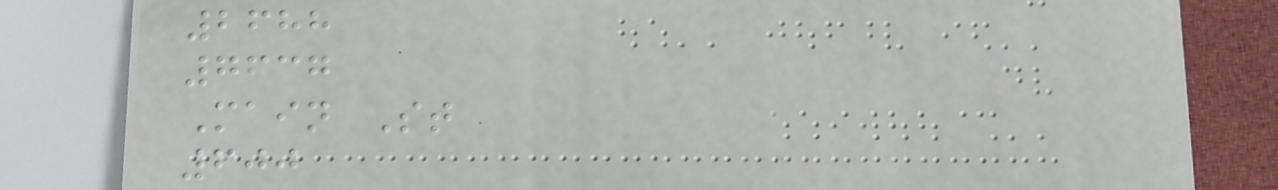2688
7637
Main St
600
